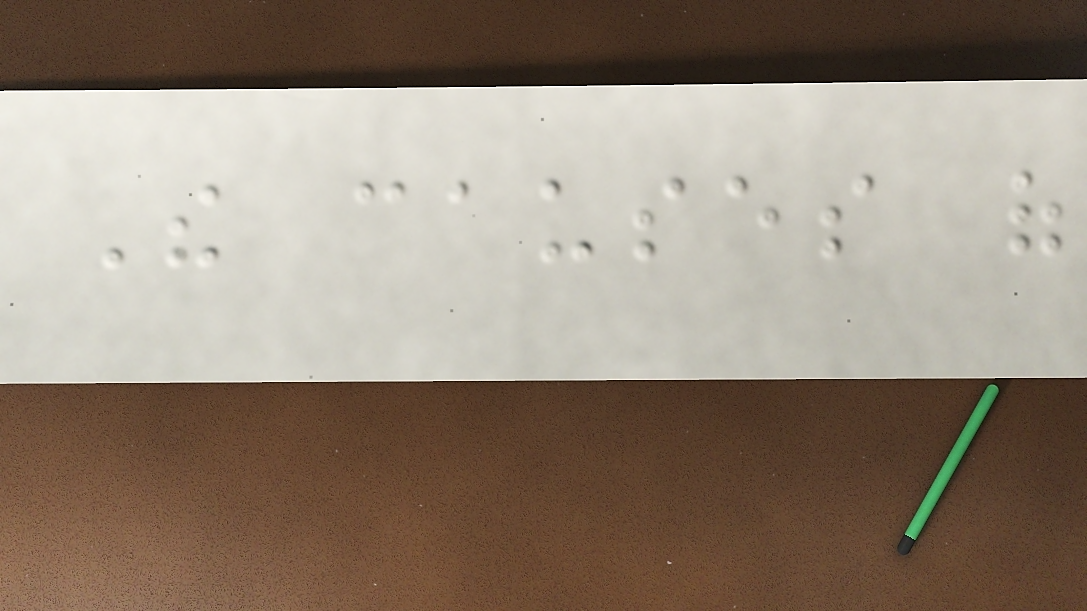The causes of
